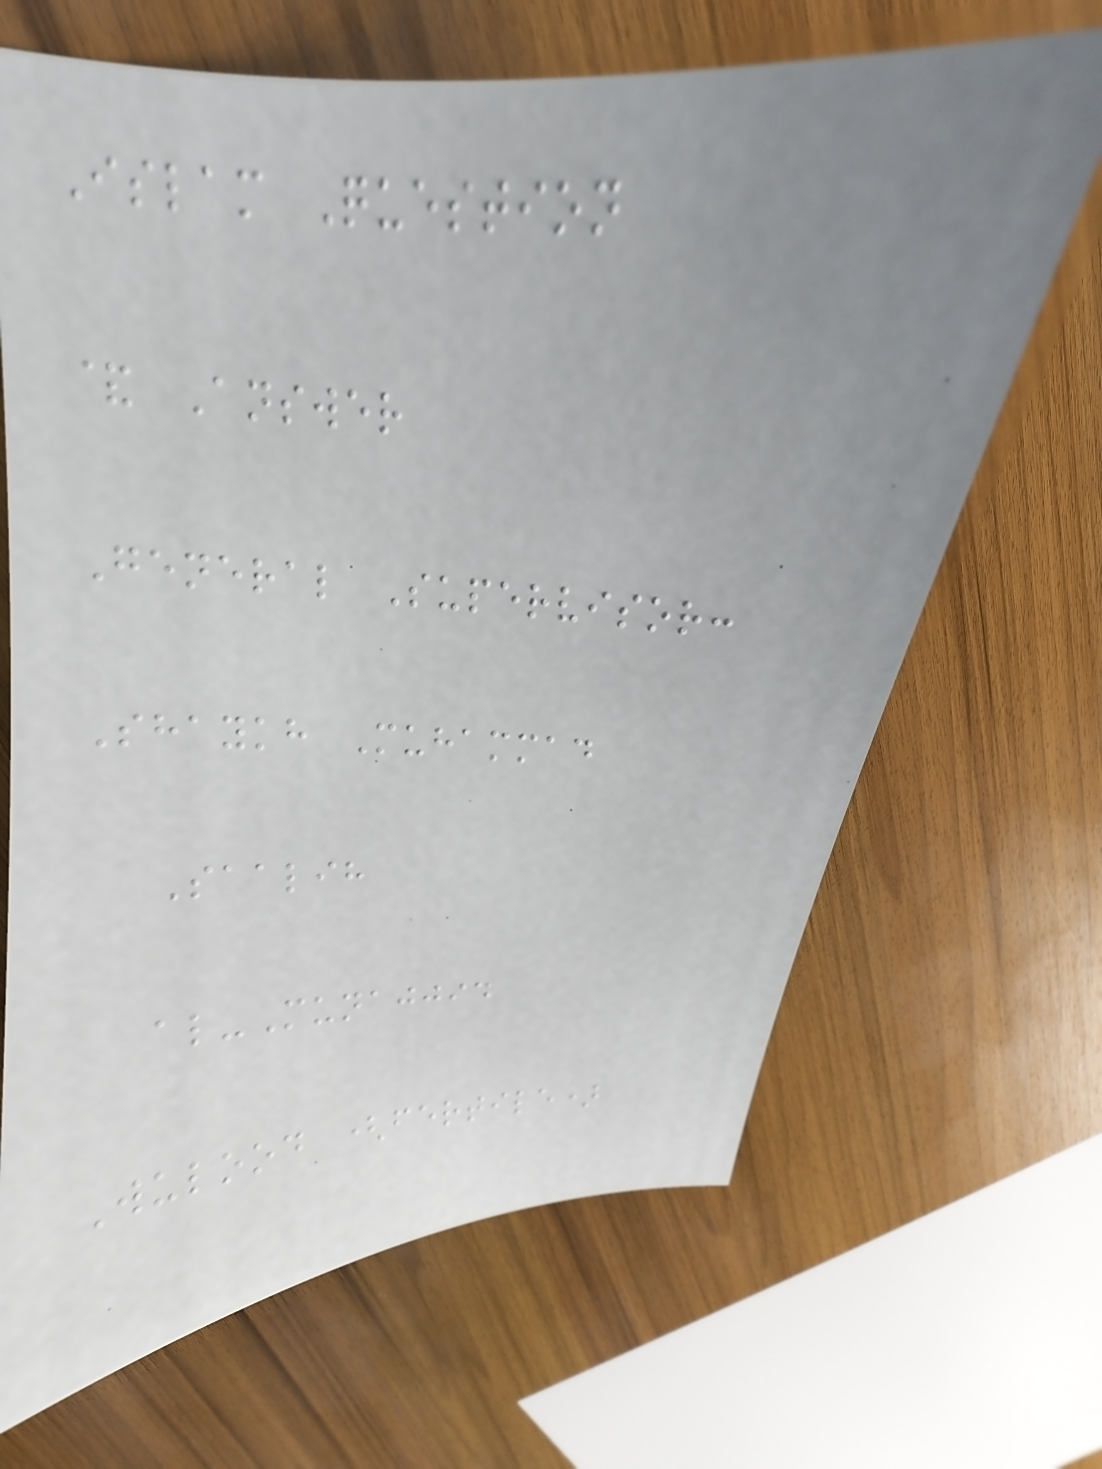Islam Question
& Answer
General Supervisor:
Shaykh Muhammad
Saalih
al-Munajjid
Wulood (fertile)
